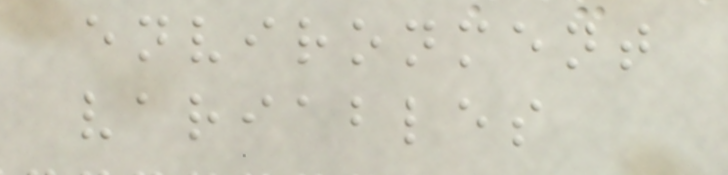environment
variables
